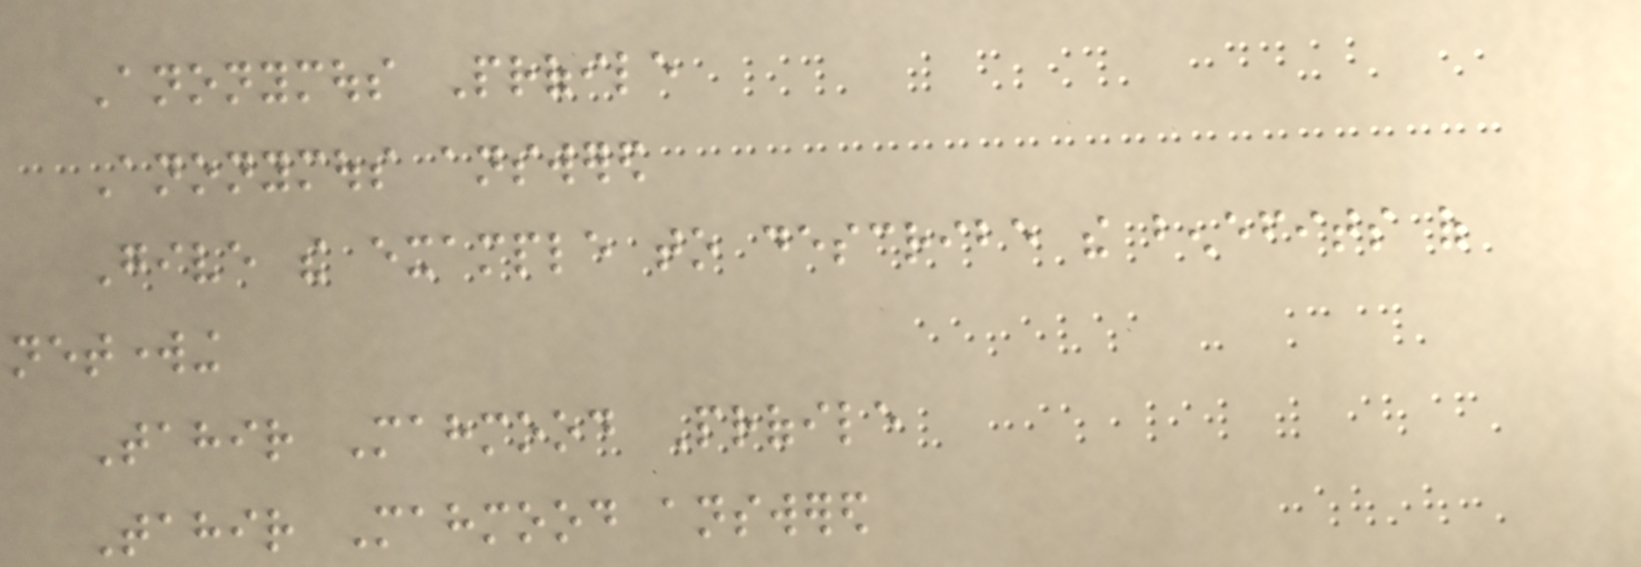Anonymous Profile
Anonymous answered
Give the example to describe the benefits of
networking
Tahir Mahmood Profile
Tahir Mahmood answered
